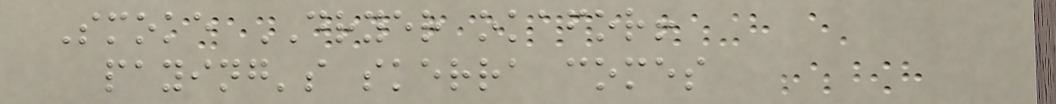Smoke DRYER okafor!
paying's skerra comes
